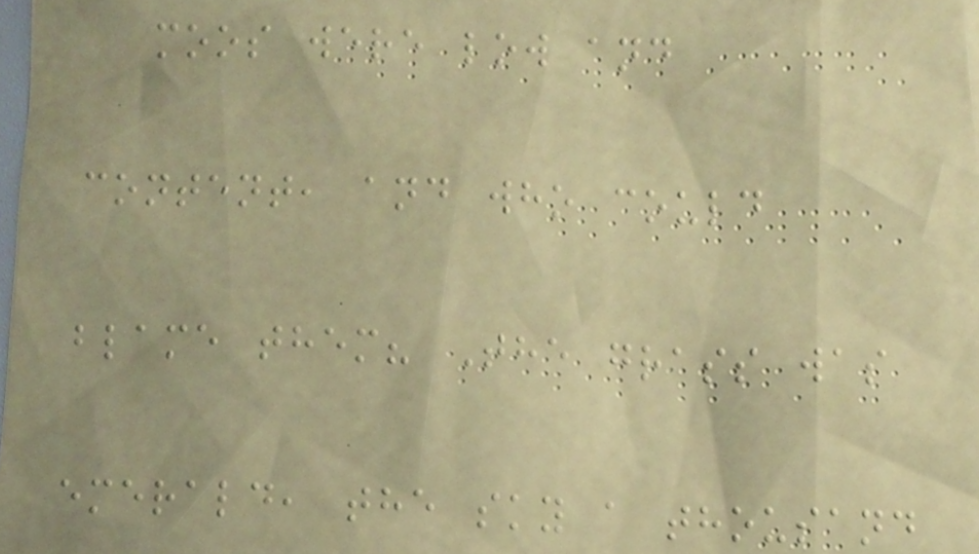moos were low and
content, and who could
blame them? The grass was
emerald, the sky a thousand
